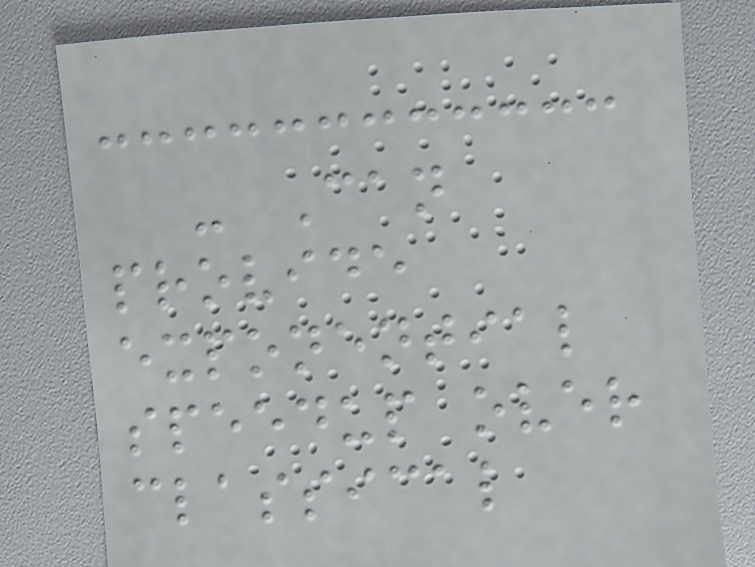- Can
provide
exponential
speedup over
classical
